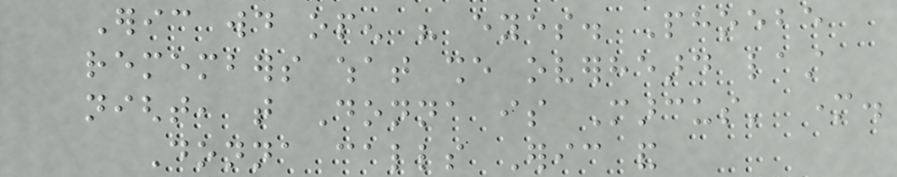Eric would open his eyes. Phoebe
remembers what she overheard last
night, that Donna is Marcus' mother.
Donna calls Eric and
